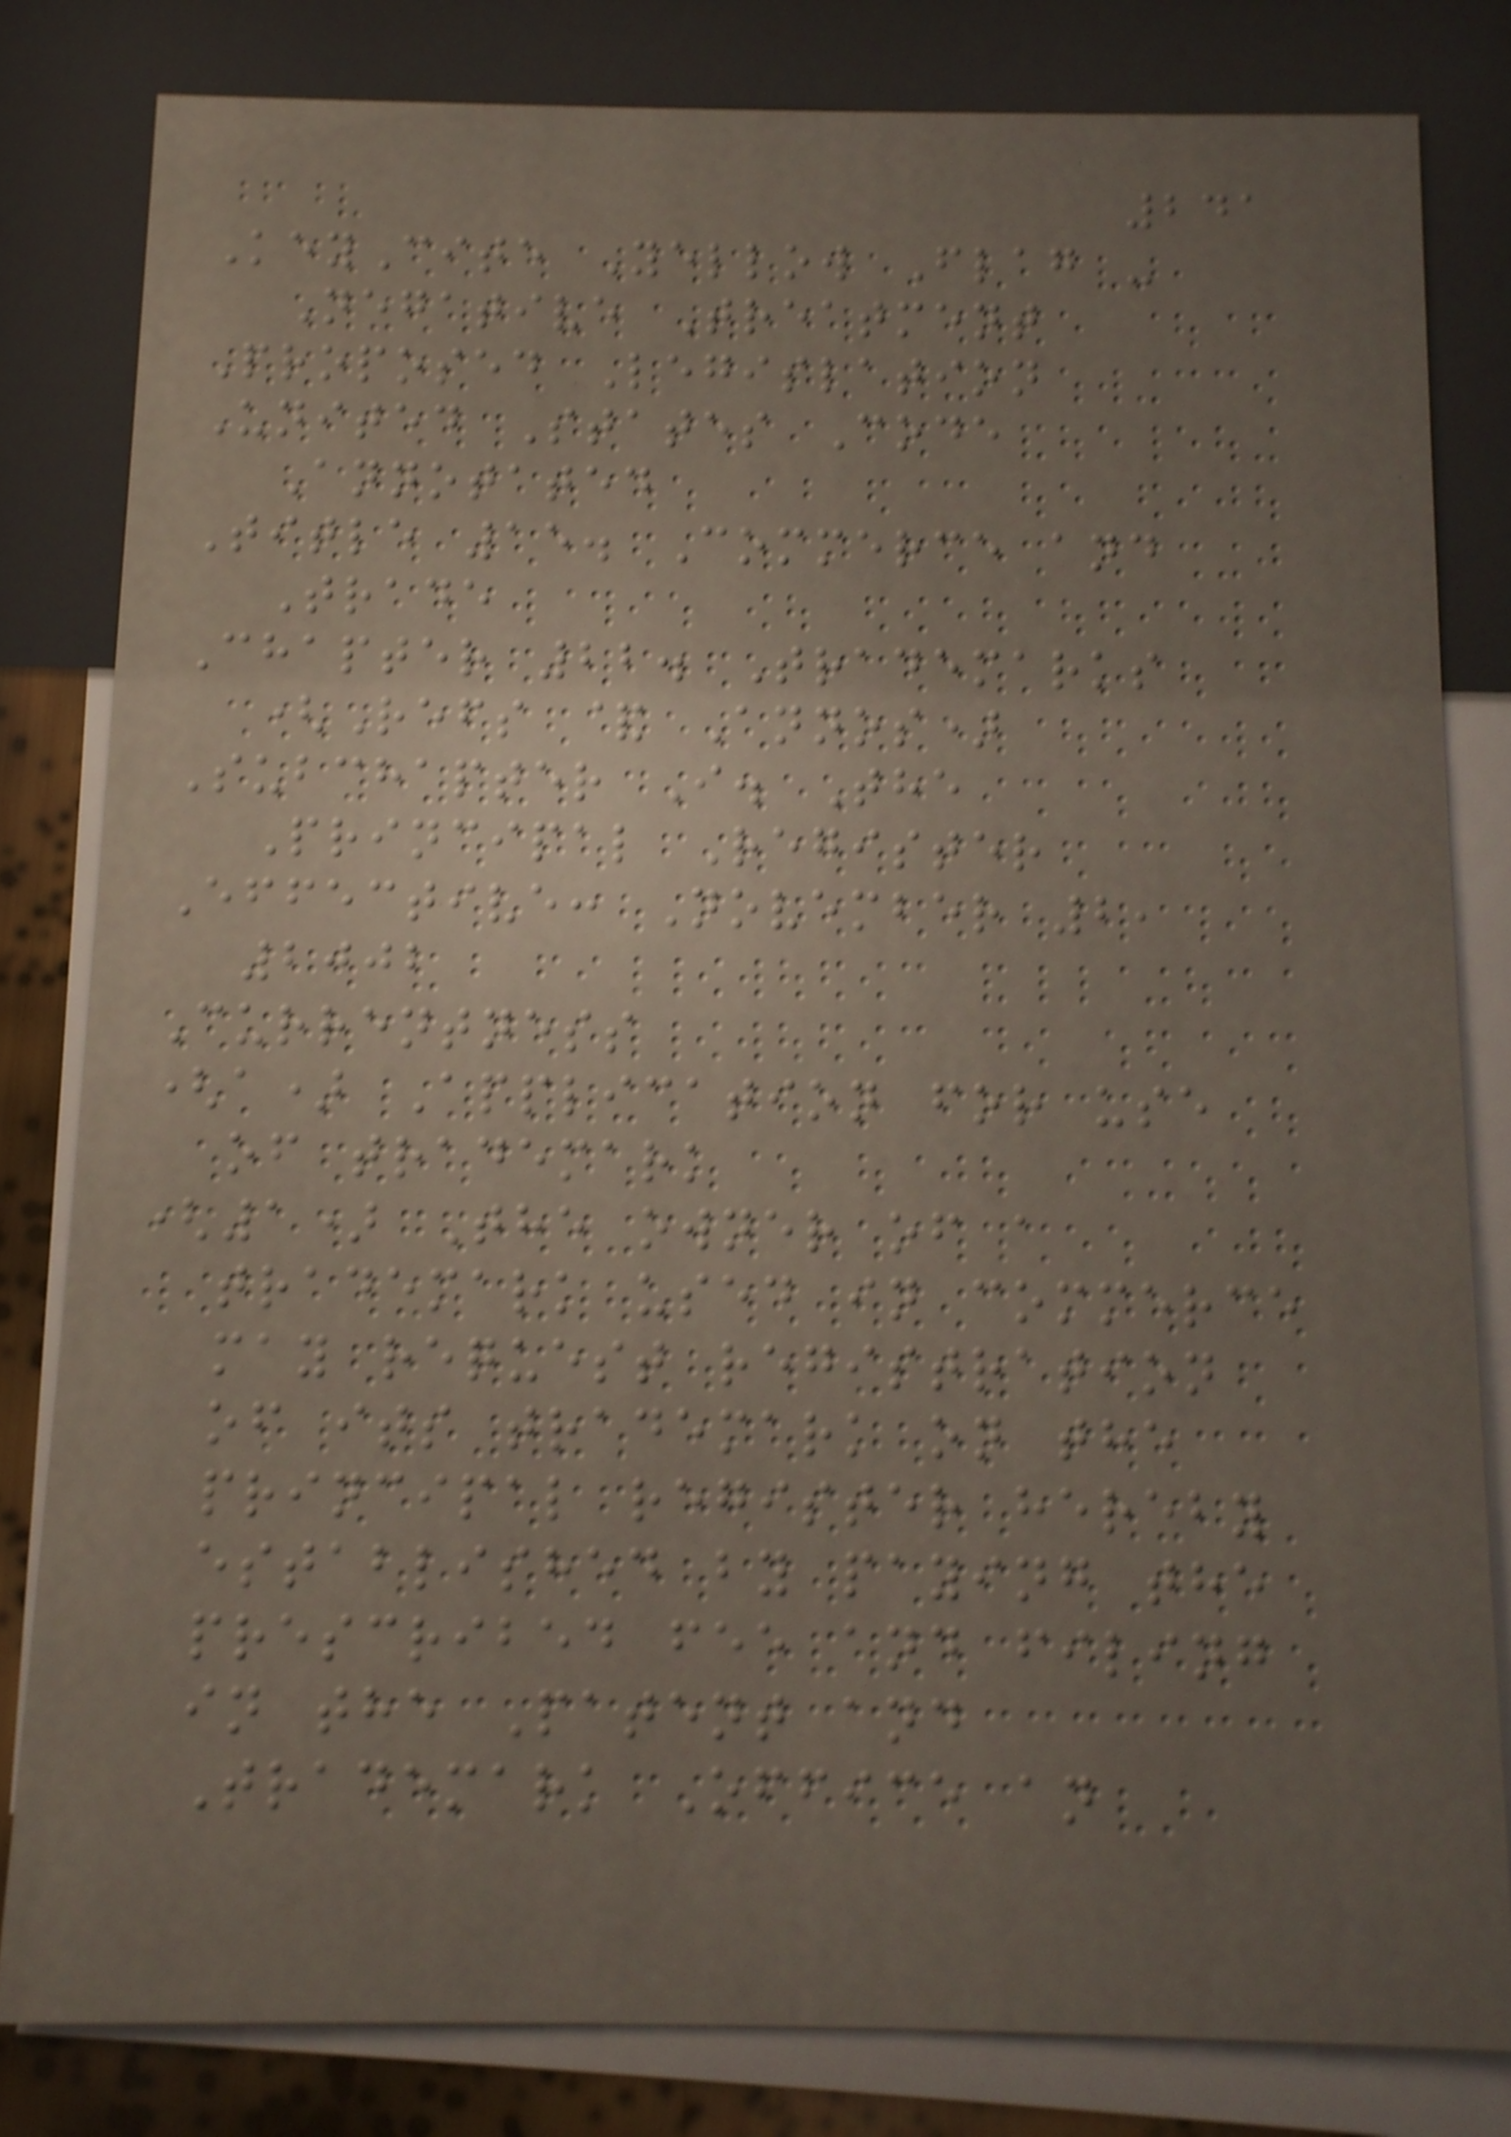241
KeyCite Yellow Flag -
Negative Treatment
Proposed Legislation
United States Code
Annotated
Title 15. Commerce and
Trade
Chapter 22. Trademarks
(Refs & Annos)
Subchapter I. The
Principal Register
Effective: November 2,
2002
Currentness
(a) Application for use
of trademark
(1) The owner of a
trademark used in commerce
may request registration
of its trademark on the
principal register hereby
established by paying the
prescribed fee and filing
in the Patent and
Trademark Office an
